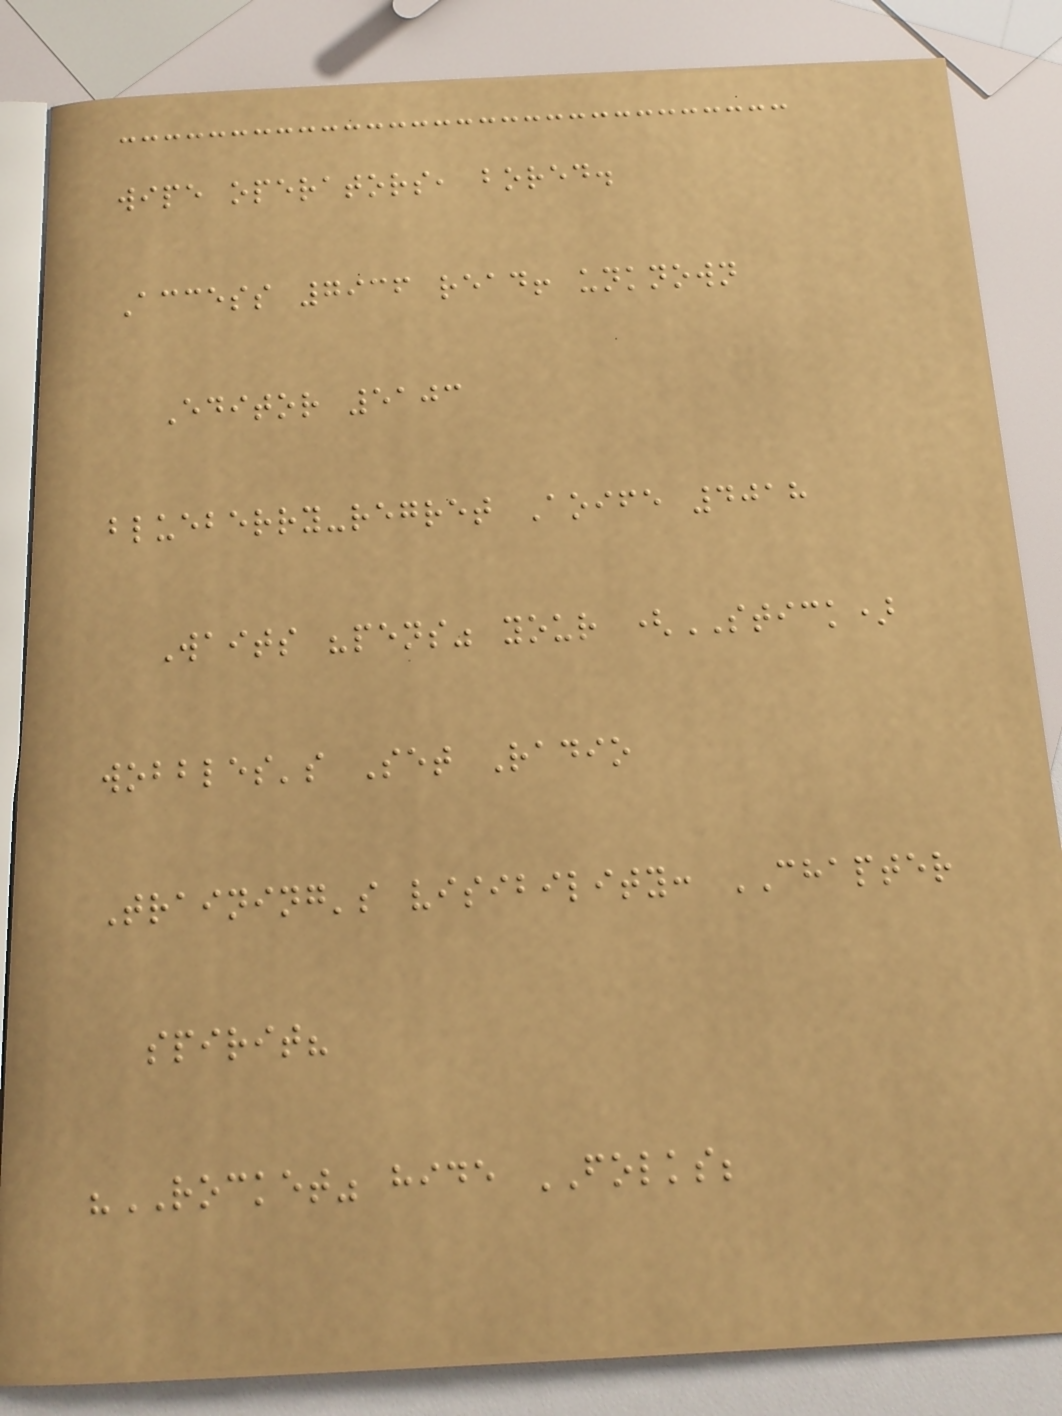wipe operators, bored.
Access 7936 read! unknown
Editor 5103
blueberry-regret Aoife 4018
Waits "pens" your (STICK)
wobbles's Set Radio
Training's visibility: CHAPTER
spirit?
"ROCKET" hide FOLKS;
